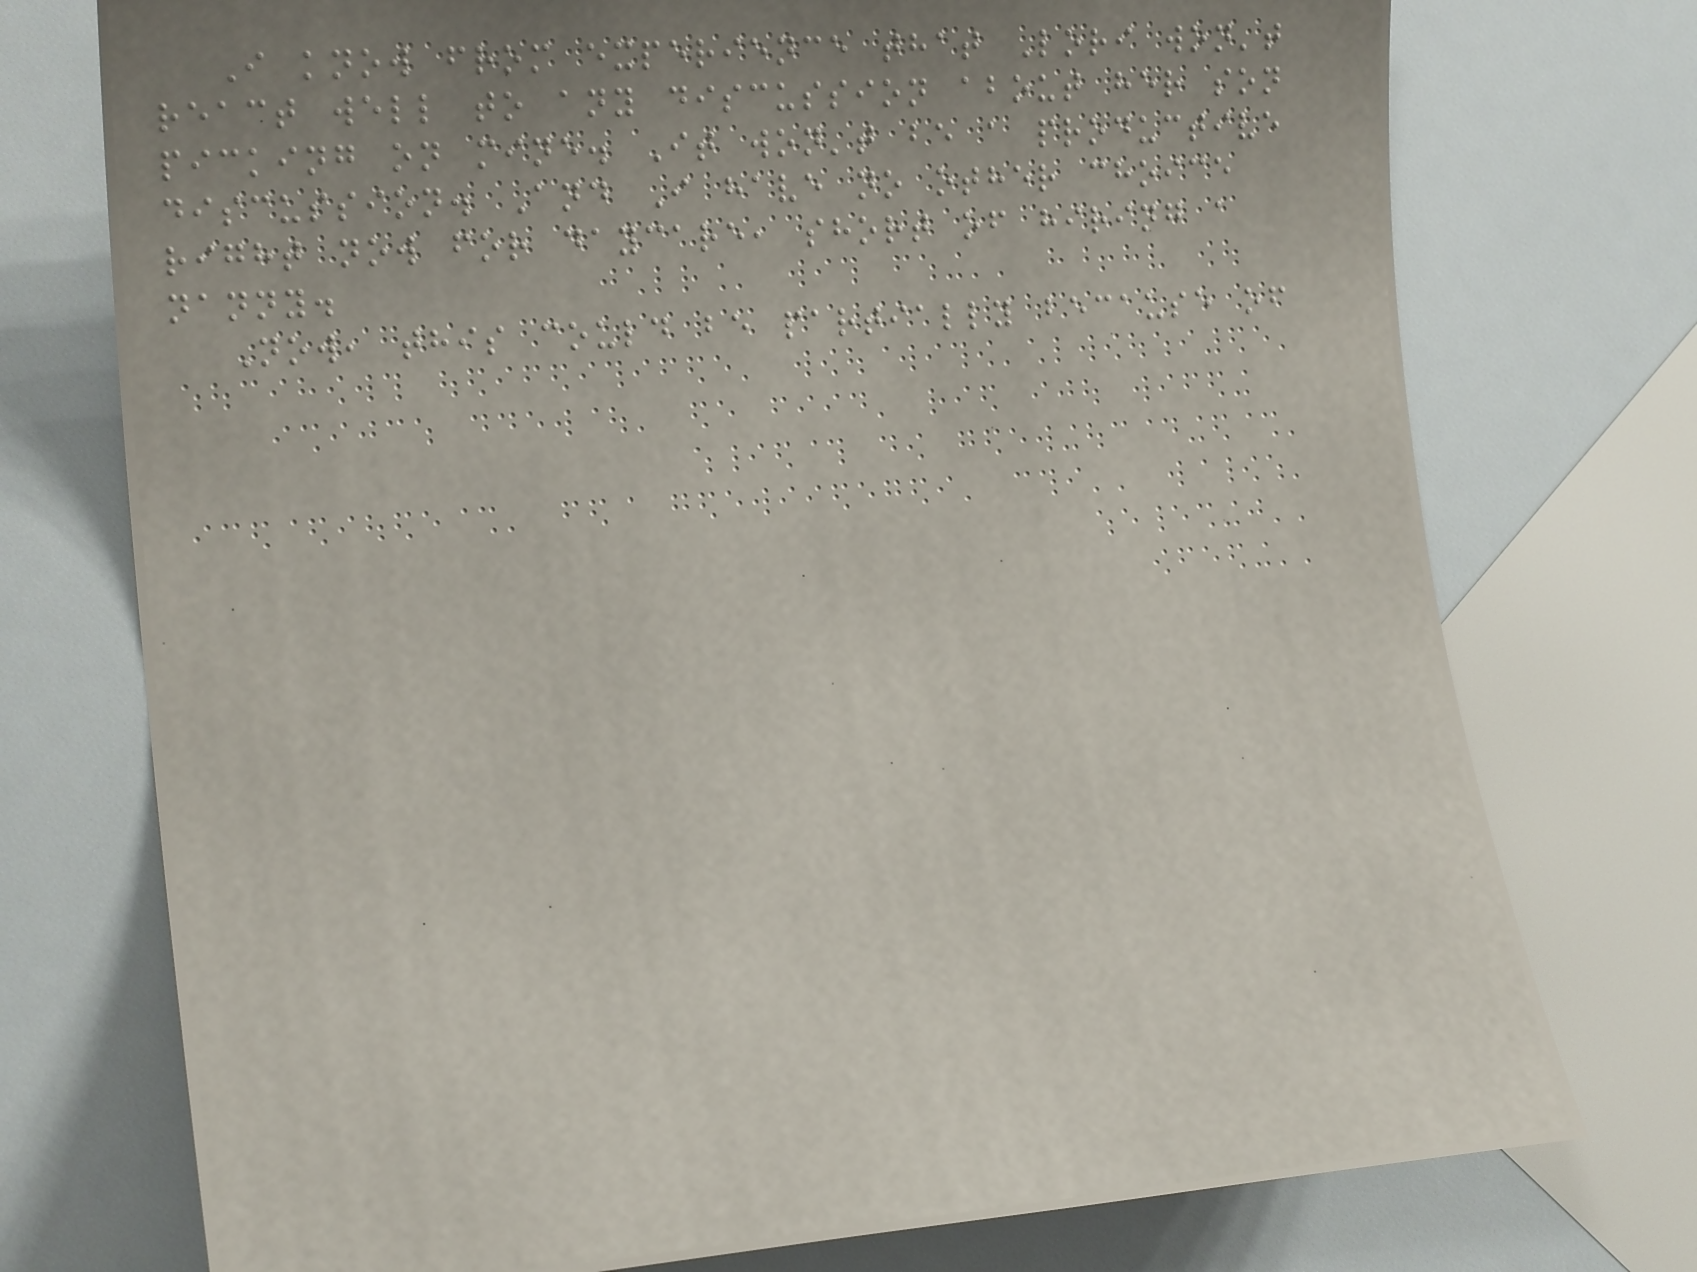I know from experience that Lori won't
react well to any discussion about her son
picking on mine. It won't be a productive
discussion. And I have no other choice
right now for daycare, short of hiring a
nanny.
Now, this could be partially because of
